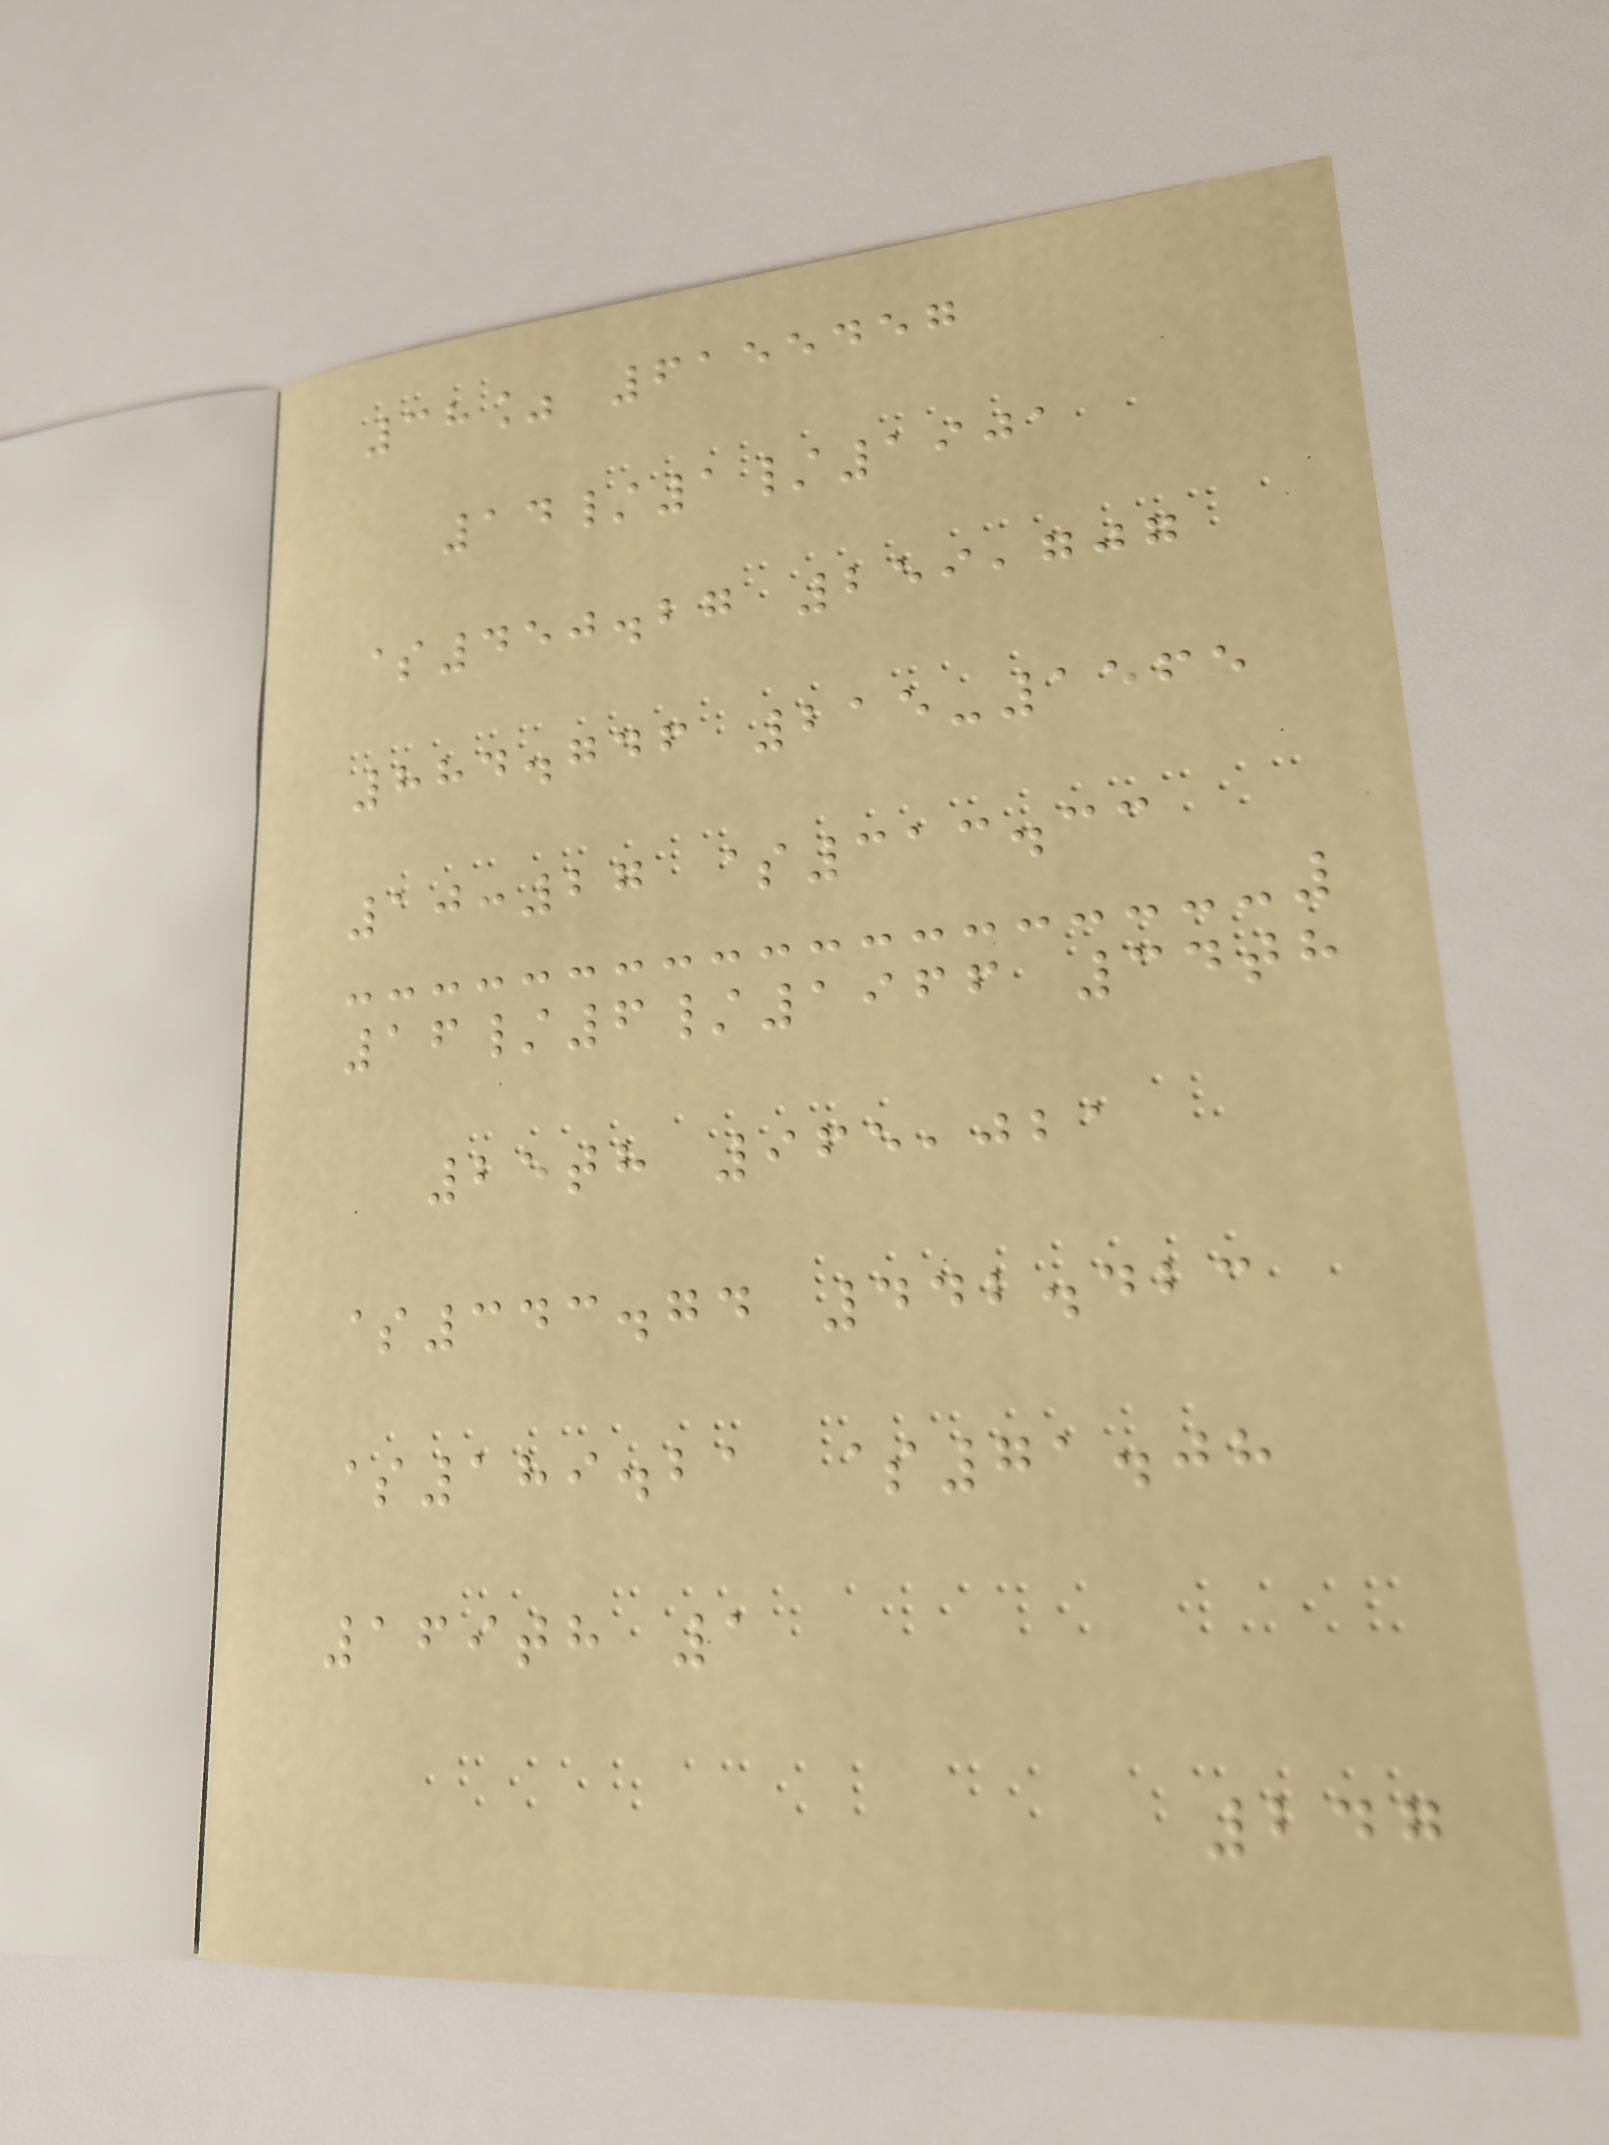38% 6155457
14/1/1901
$450.27 259,707
884.746 215-1565
10:27 $313.33
16/6/1966 34th
25th 965,021
$343.74 442.423
$189.21 $71.08
169th 1
247
